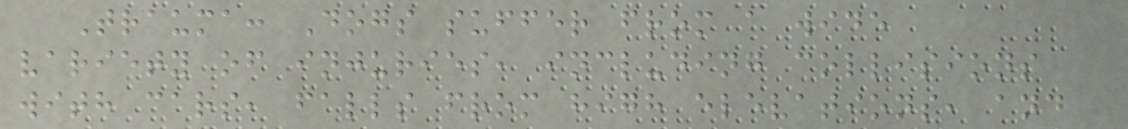Trauma: Dogs suffer from a wide
variety of injuries, including collisions
with cars, falls from high elevations, and
